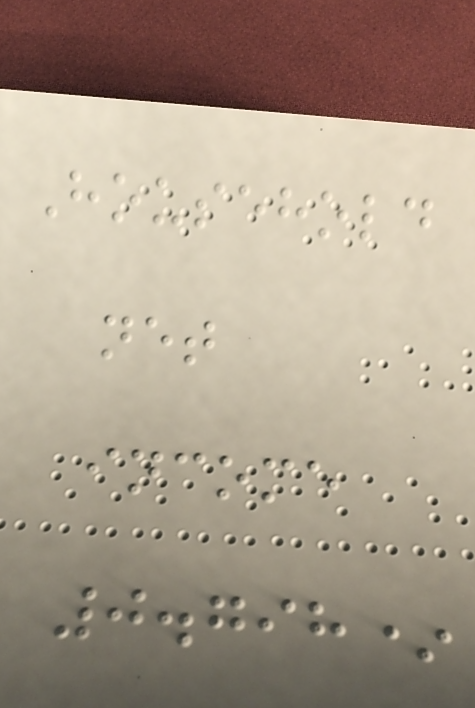Household
net
income
0.798*
